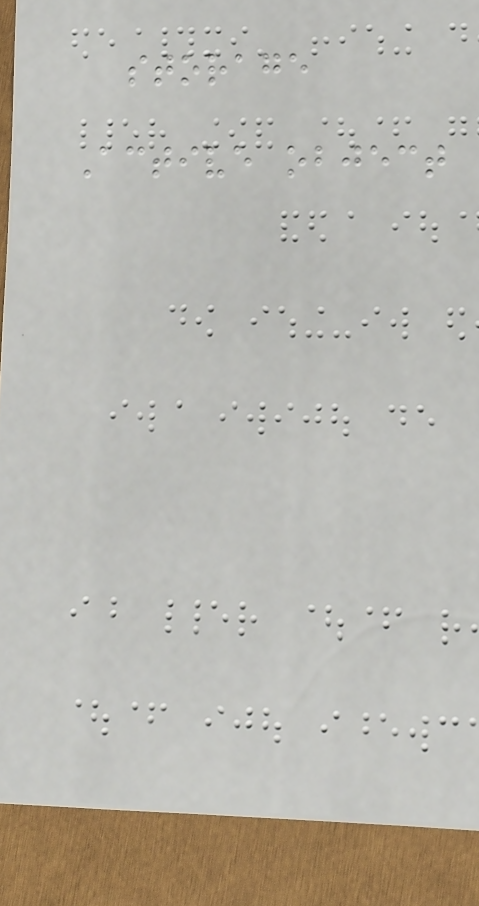storage
Active object
